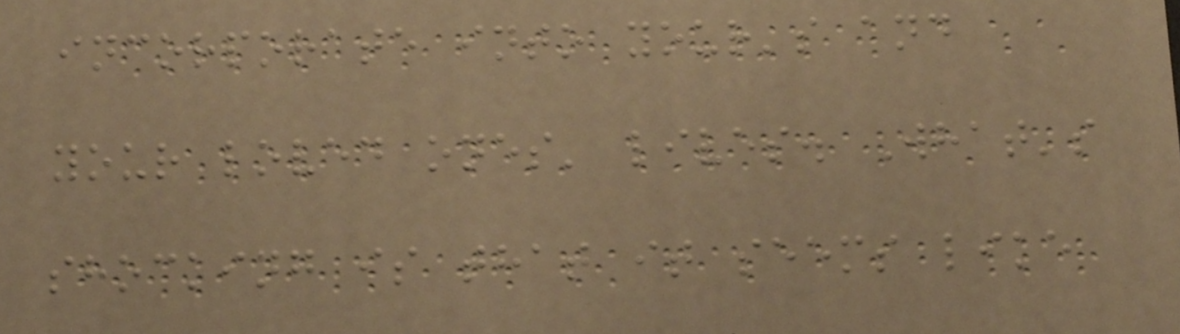incorporate into your's and
your loved ones' lives. What's
shocking is that it seems like
